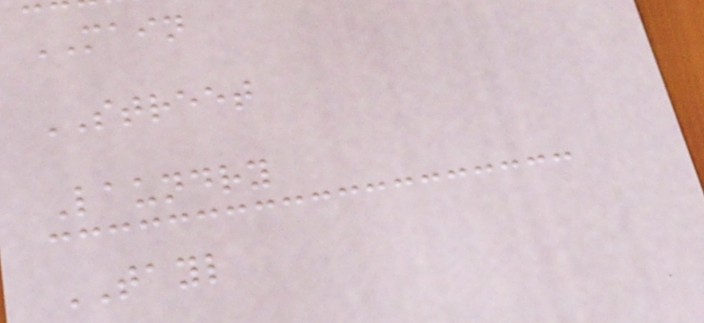MAIN
STREET
Laundry
TAYL
